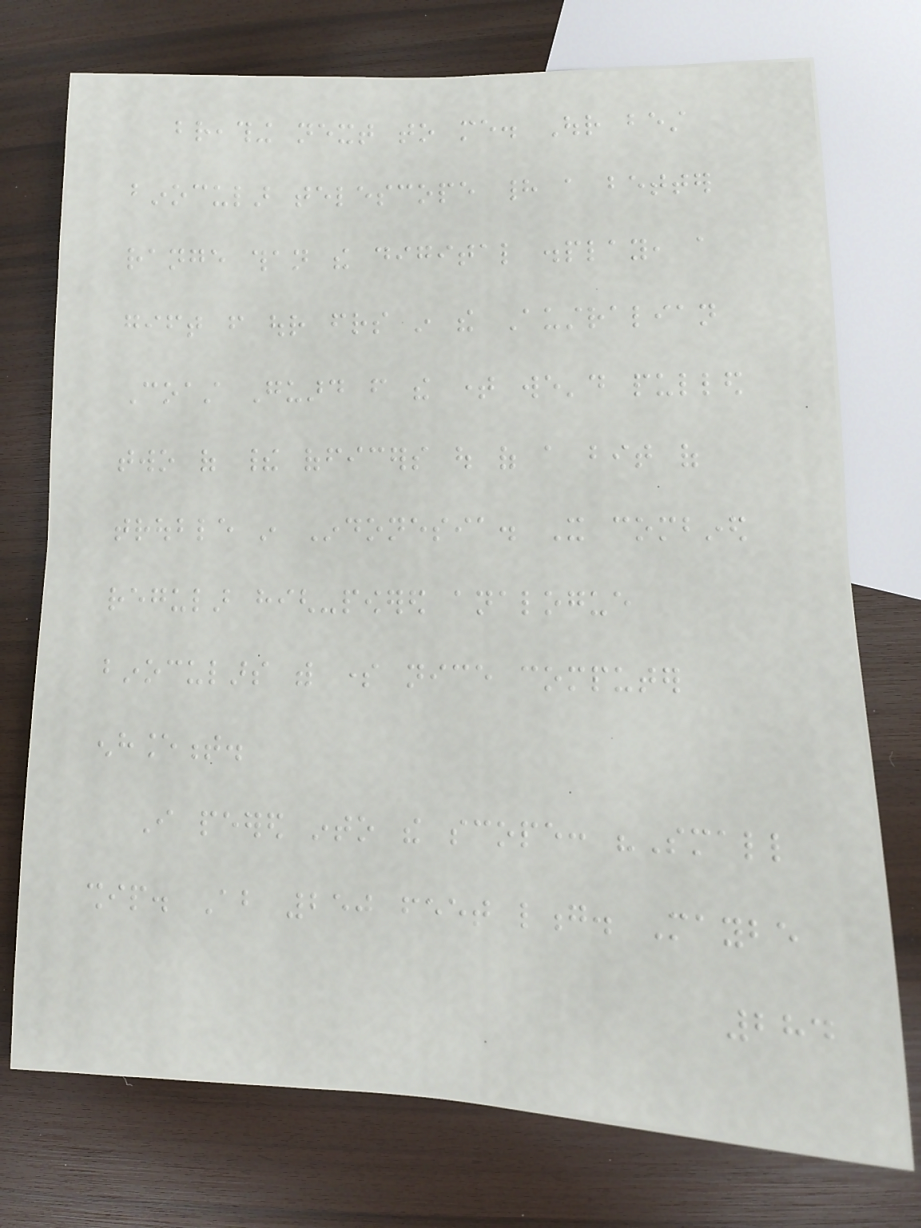breathing next to me. Our best
binocular telescope had a better
range than the digital display, a
gift from our friends in the Australian
Coast Guard from the time we'd pulled
two of their officers out of a bit of
trouble in Indonesia. It combined
regular high-powered analogue
binoculars with some nice computer
enhancement.
I peered into the scope: "Small
ship. About 250 feet long. Maybe
284
